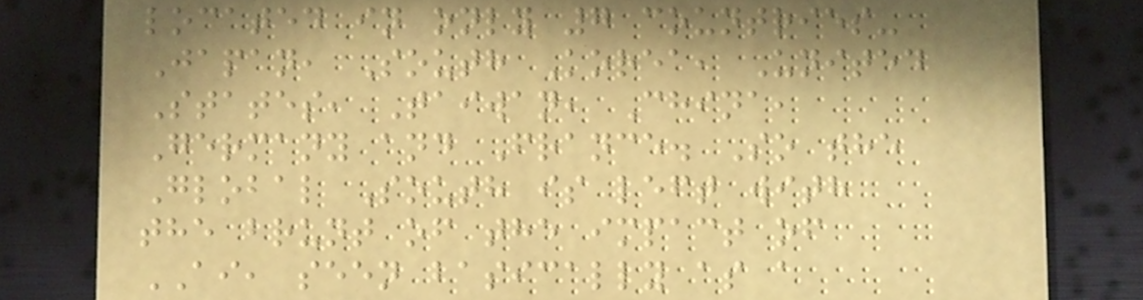located in only 7 countries-
Japan, South Korea, United
States, Taiwan, China,
Germany and France. So the
Global South is left with
the brunt of the impact of
AI, seen basically as a
